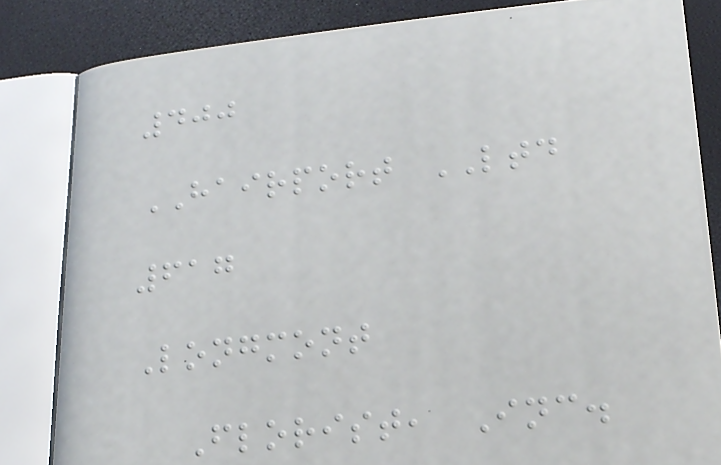400
HAIRPORT LTD
617
Longmont
Florist, Inc.
